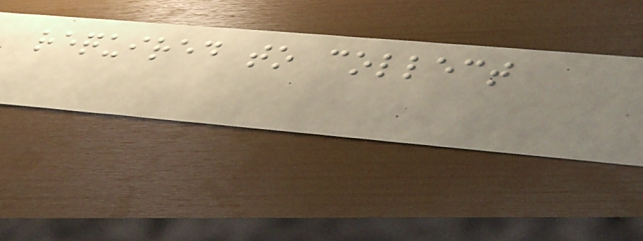required to collect
